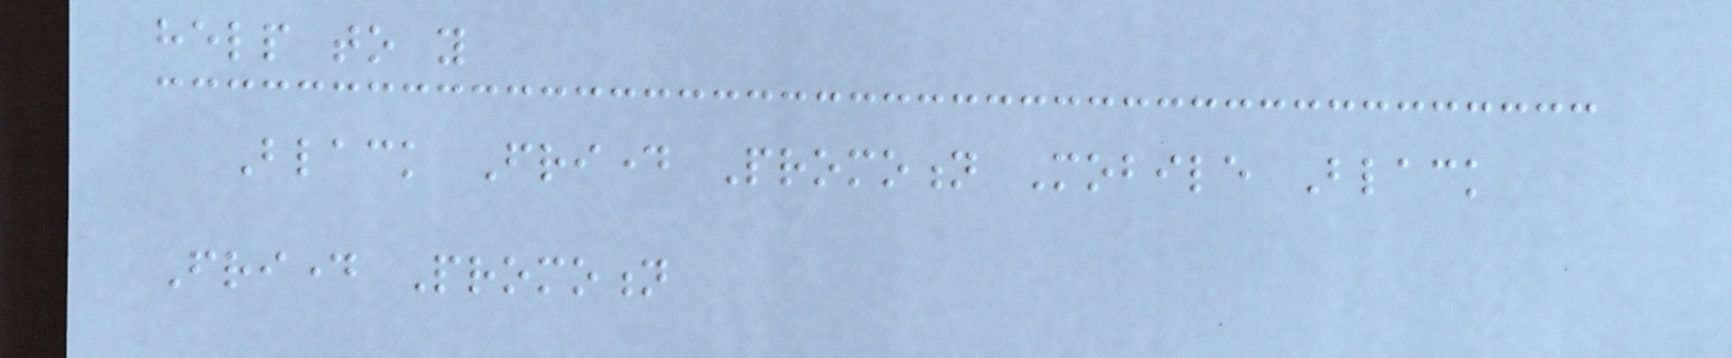help to you
Black Friday Promotion Mobile Black
Friday Promotion
